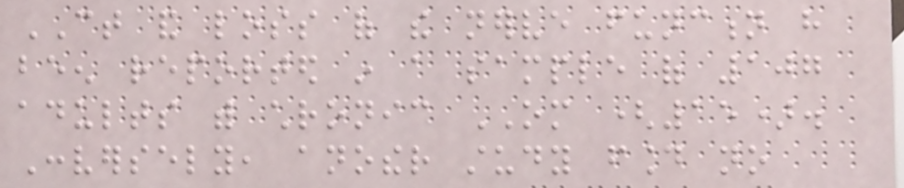CT and loss of the nerve function have
been reported in a sample of 107
adults with chronic OM (15).
Conversely, another study found no
